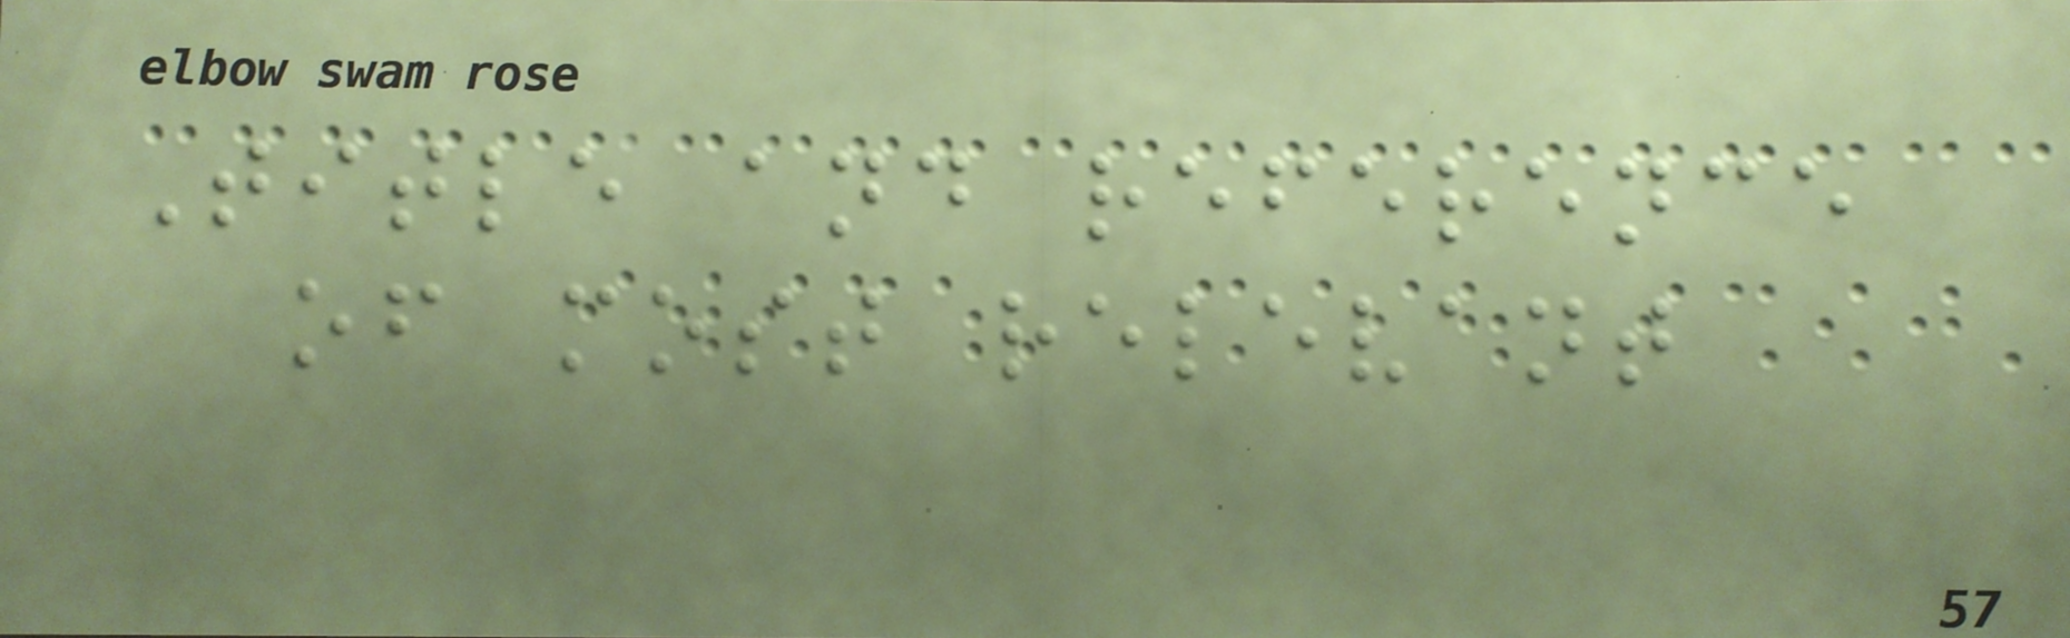Title and reference
of most relevant
